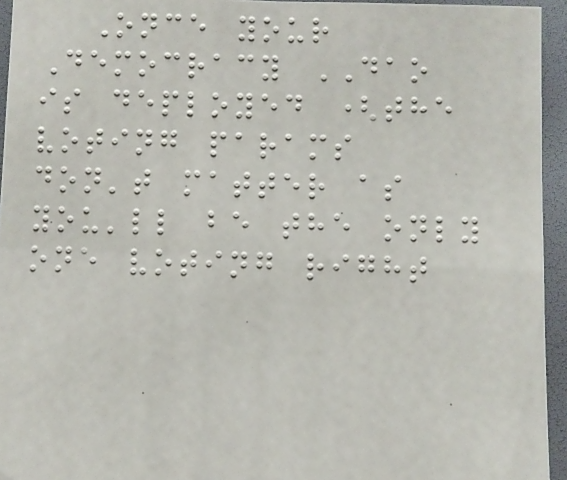Once your
Democracy DAO
is deployed (the
voting params
don't matter as
you'll be the only
one voting right
